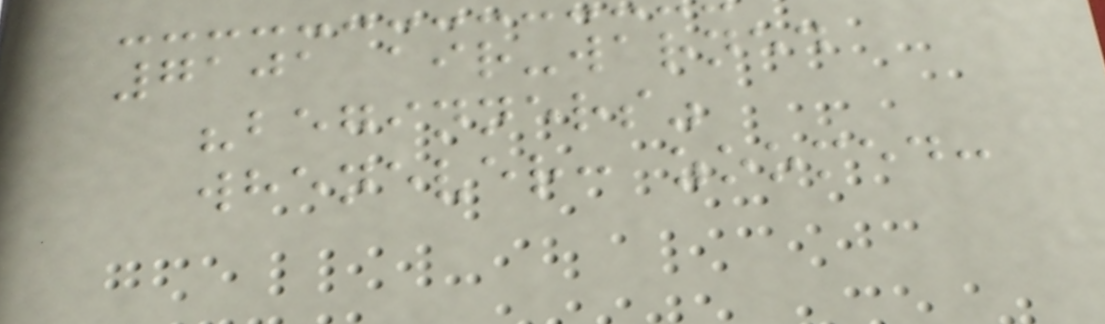7101 air-warned
"beginners"
whenever: zoomed:
